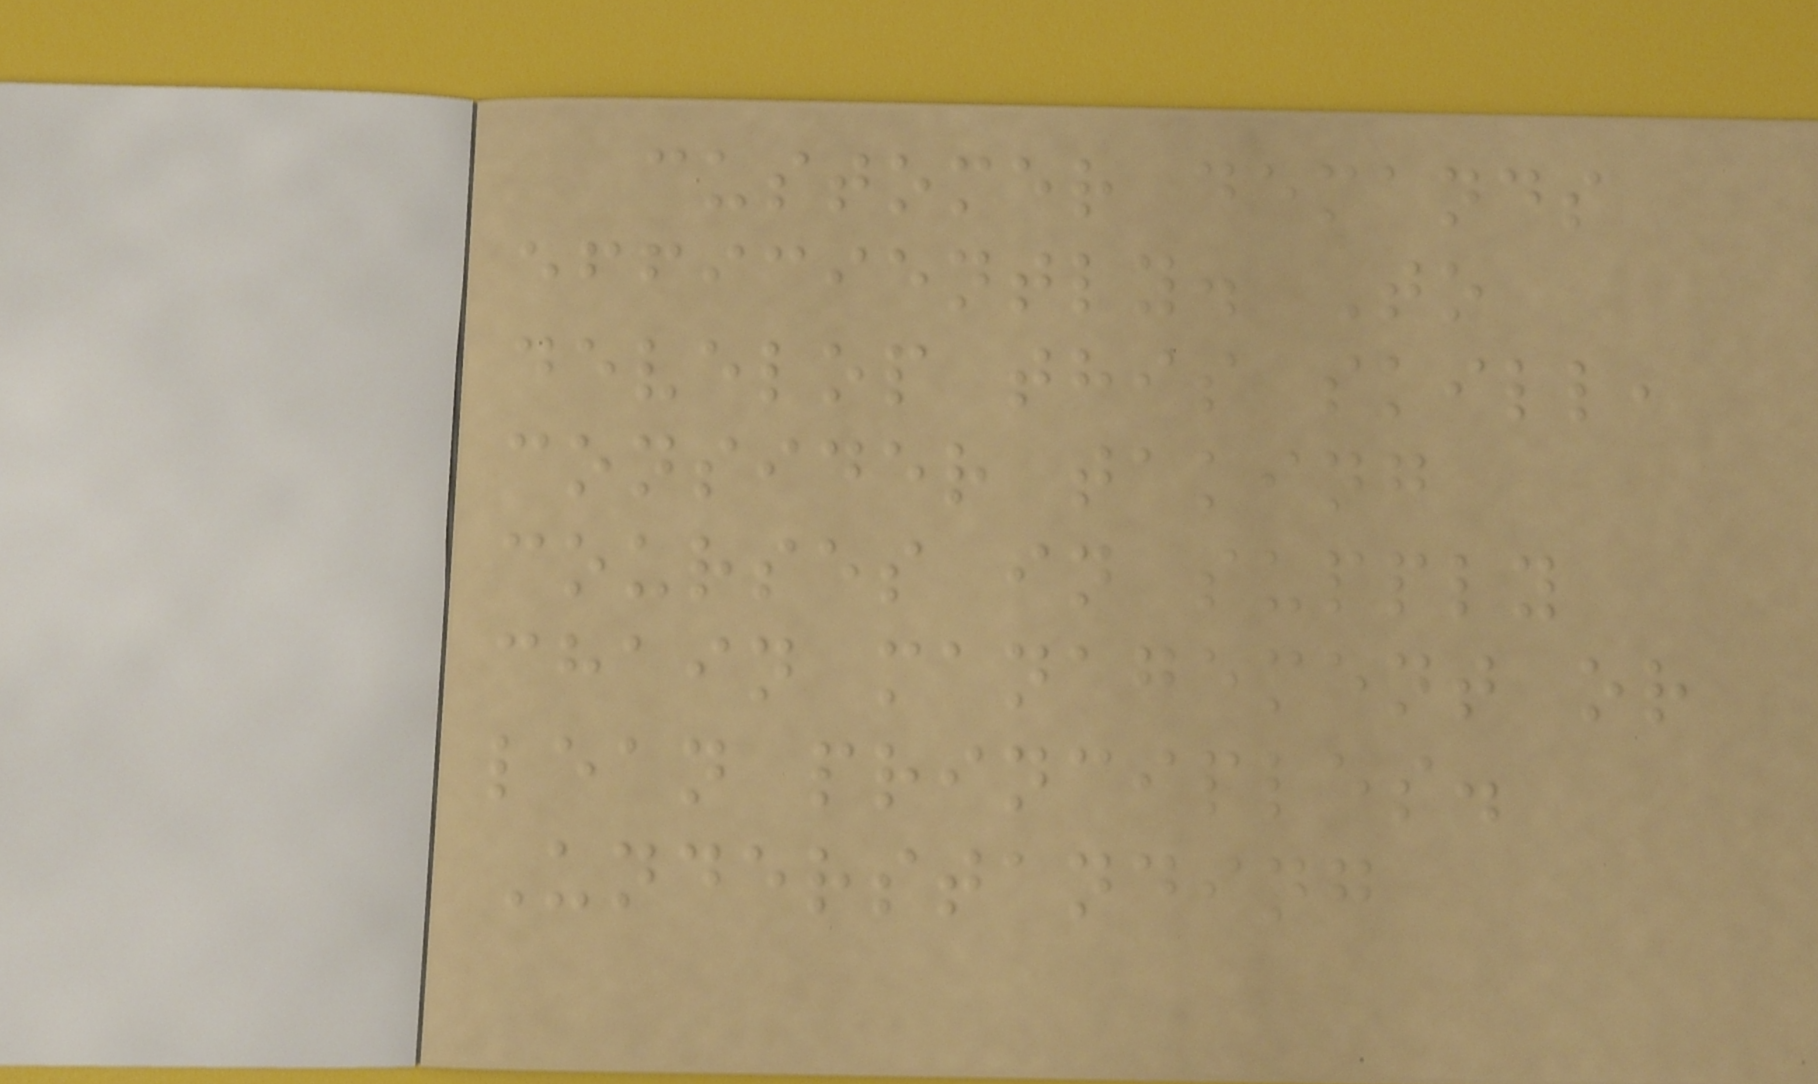customer demands
efficiently. To
develop this skill,
consider taking
courses in supply
chain management or
lean principles.
Understanding
